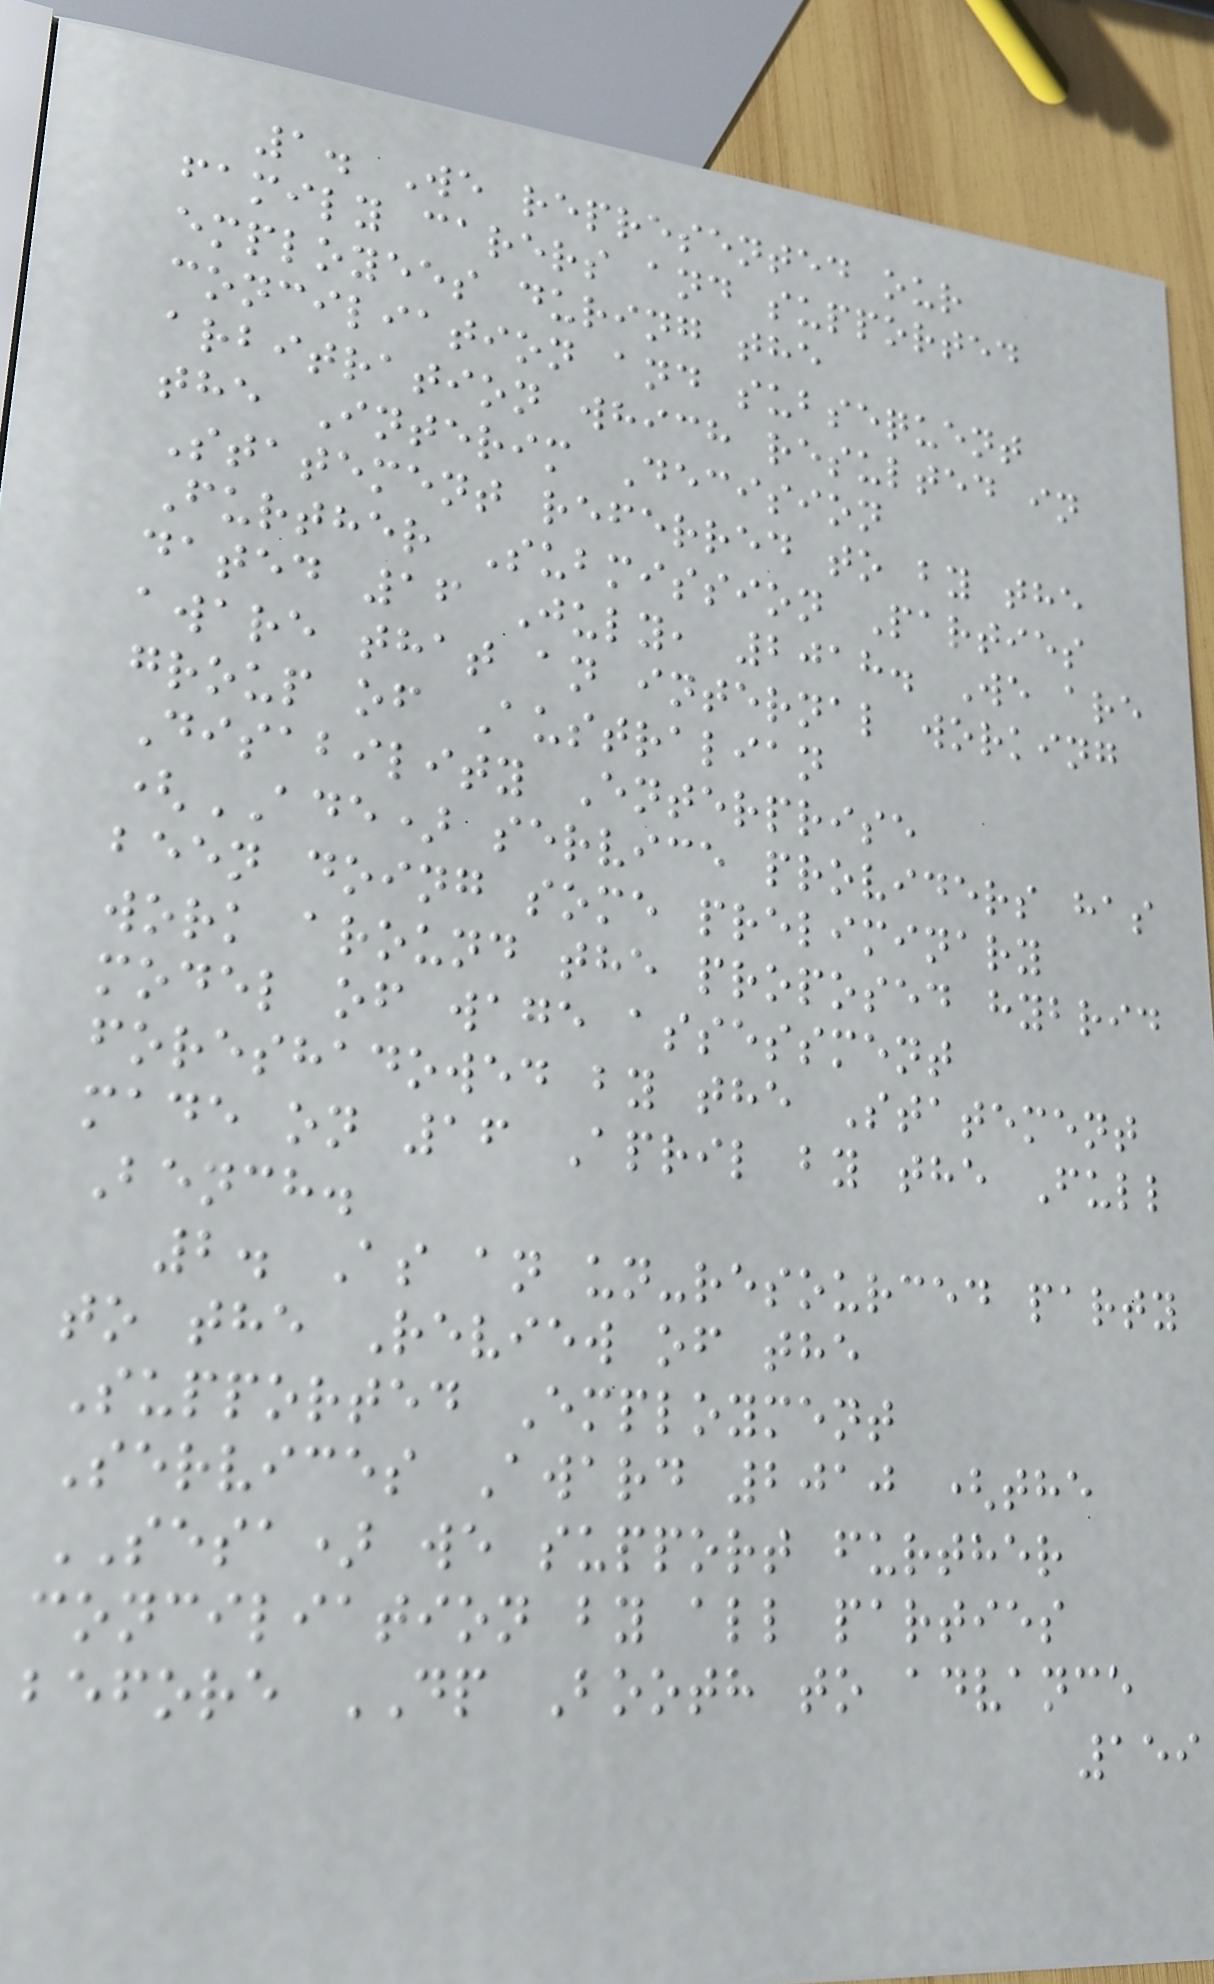1. We represented our
family carers and supported
employees during the
conciliation and subsequent
arbitration which resulted in
the Interim Decision
Statement referred to by the
Further Submission Parties
dated 16 July, 2018. We are
aware that an internal working
group of Australian
Disability Enterprise
(ADE) service providers has
been doing some preliminary
work around the proposed hybrid
model of wage assessment
foreshadowed by the Statement
made on 16 April by the Full
Bench.
2. As an un-resourced party
to the Review of the
Supported Employment
Services Award 2010 (the
SESA) we support further
conciliation by all parties
before DP Booth to advance
159
